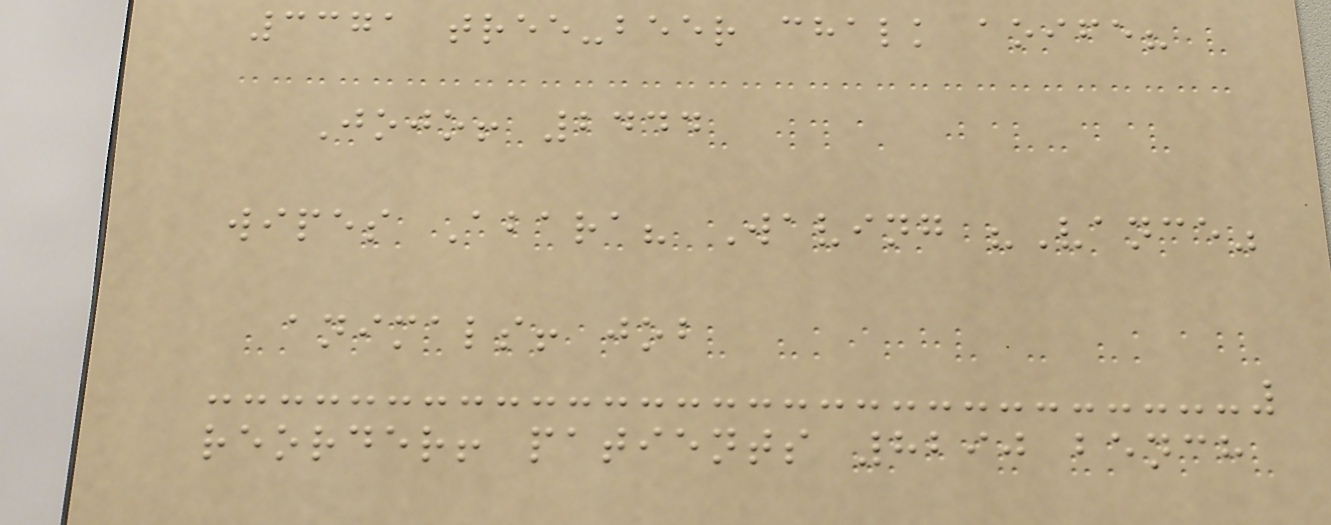3371 tree-beer chalk aoife?
Jojo! 2444
wipes Abara? Waving "Vance"
animals! job
reorder! patients 8290 bench
